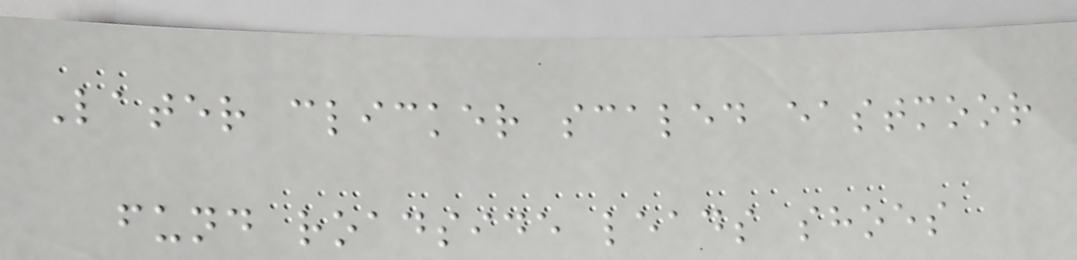Later clicker scaled eastmoor
fund roadside leads shoes
